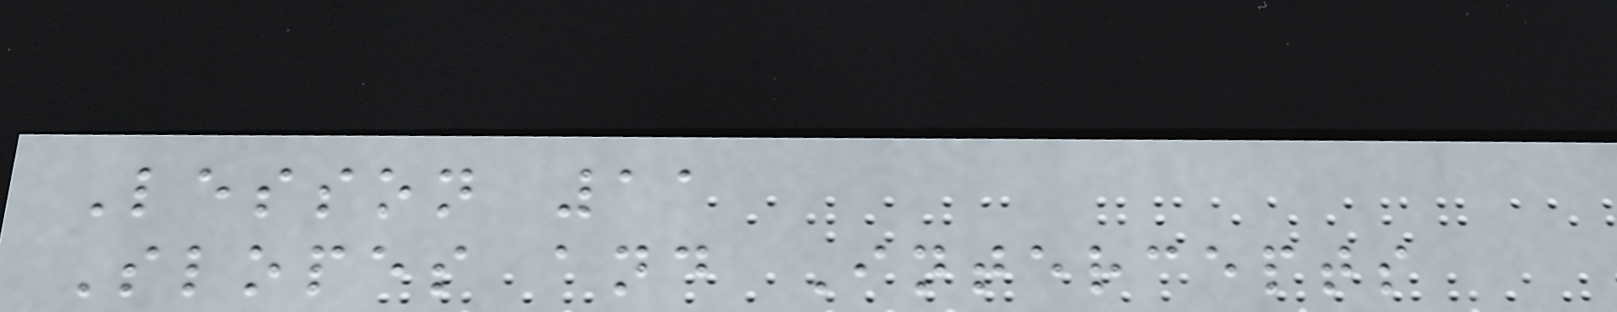Lesson 11
Slopes and Intercepts
